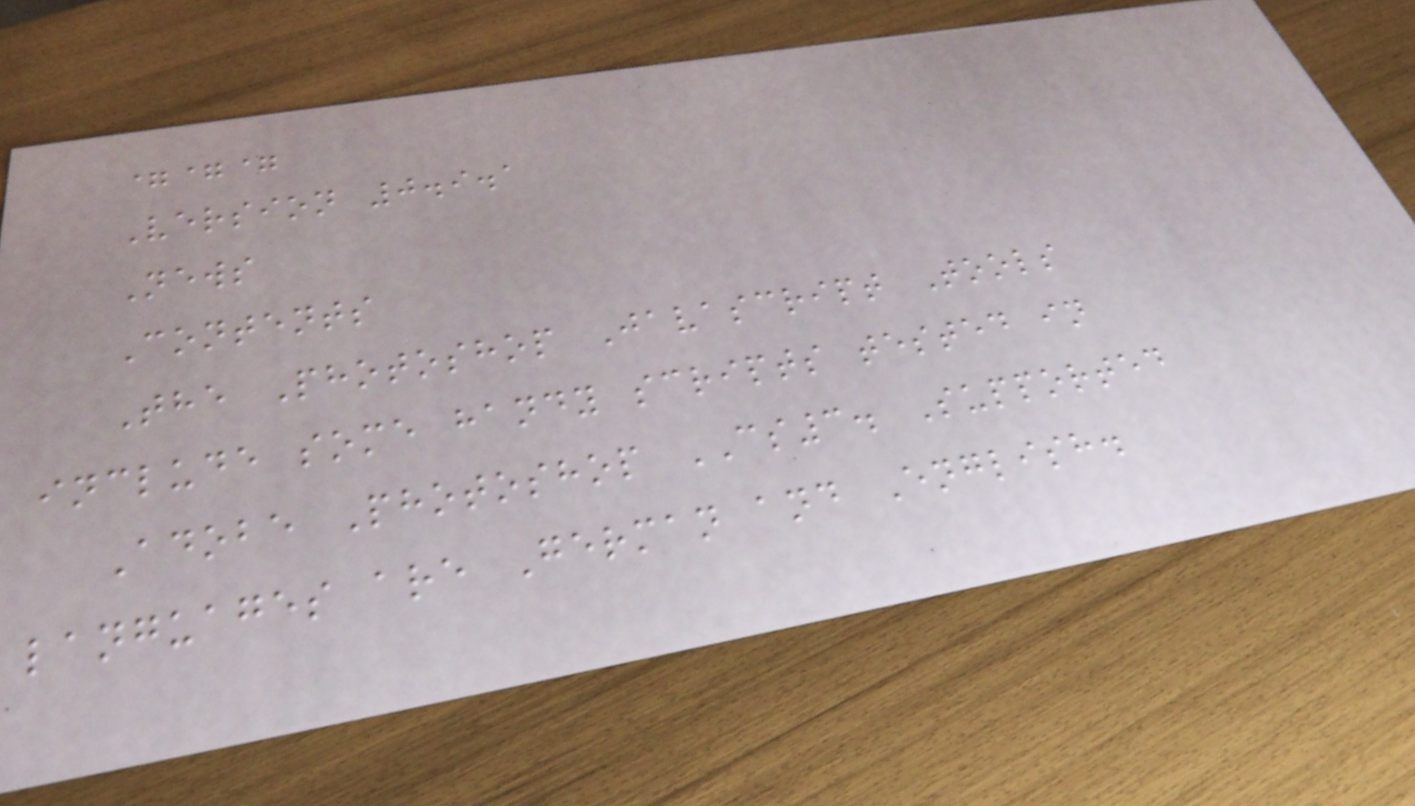===
Version 0.9.1
News
Contents
The Photoshop Javascript Tools
include some handy scripts tested in
Adobe Photoshop CS3. Supported
languages are German and English.
